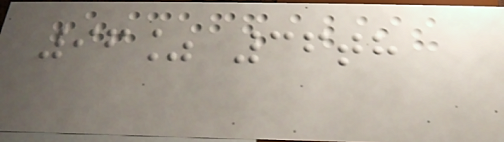96% 36th
